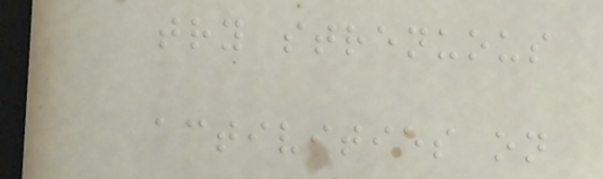try strenuous
activities on
